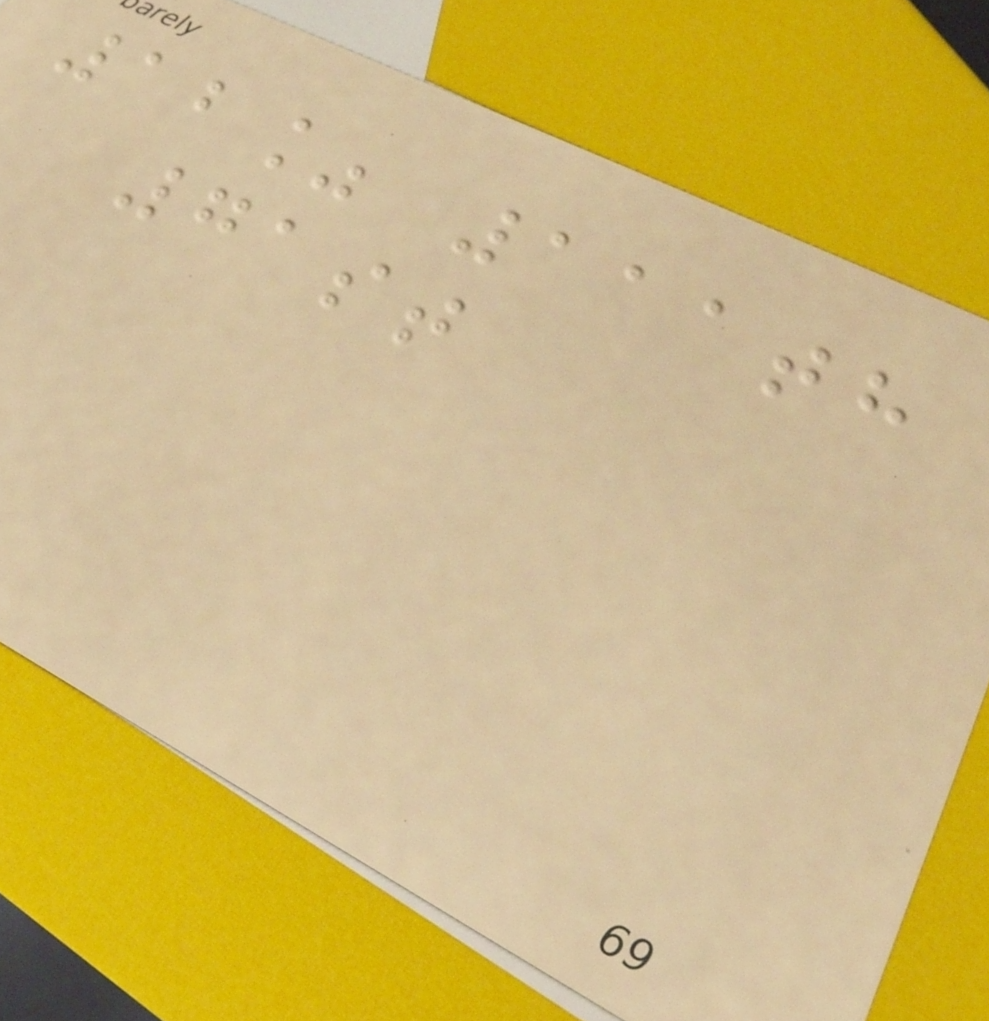12% 111th
71st
